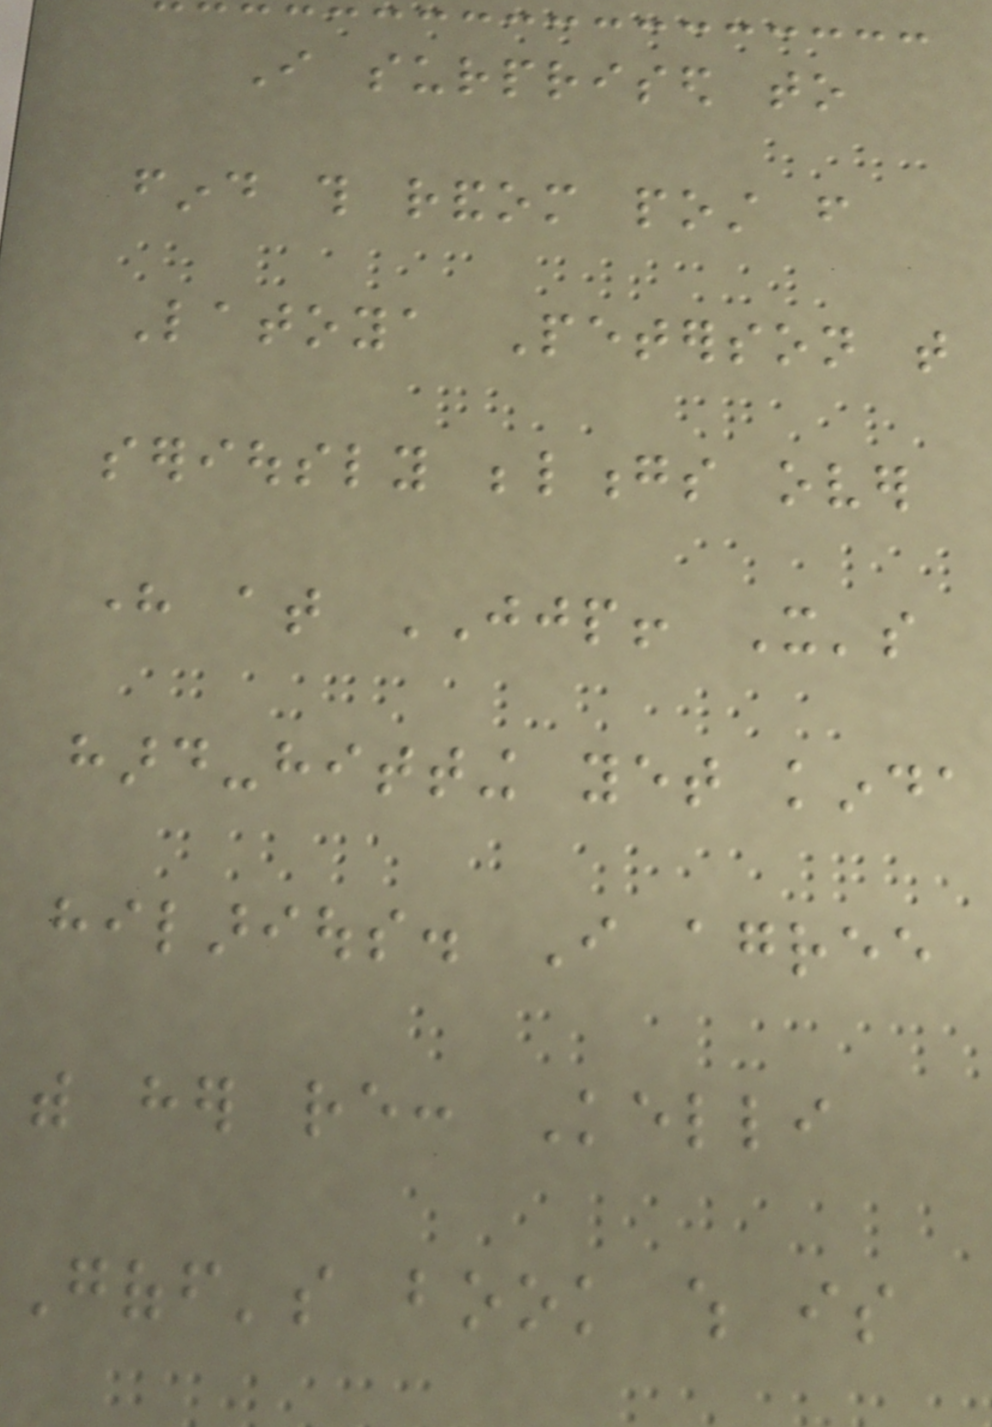I surprised to
find this random post from
Latoya Peterson that
seriously belongs over
here at JJP! It's
hard-hitting yet kinda
hilarious. I agree
with her re: Kelli
Goff's book which is
